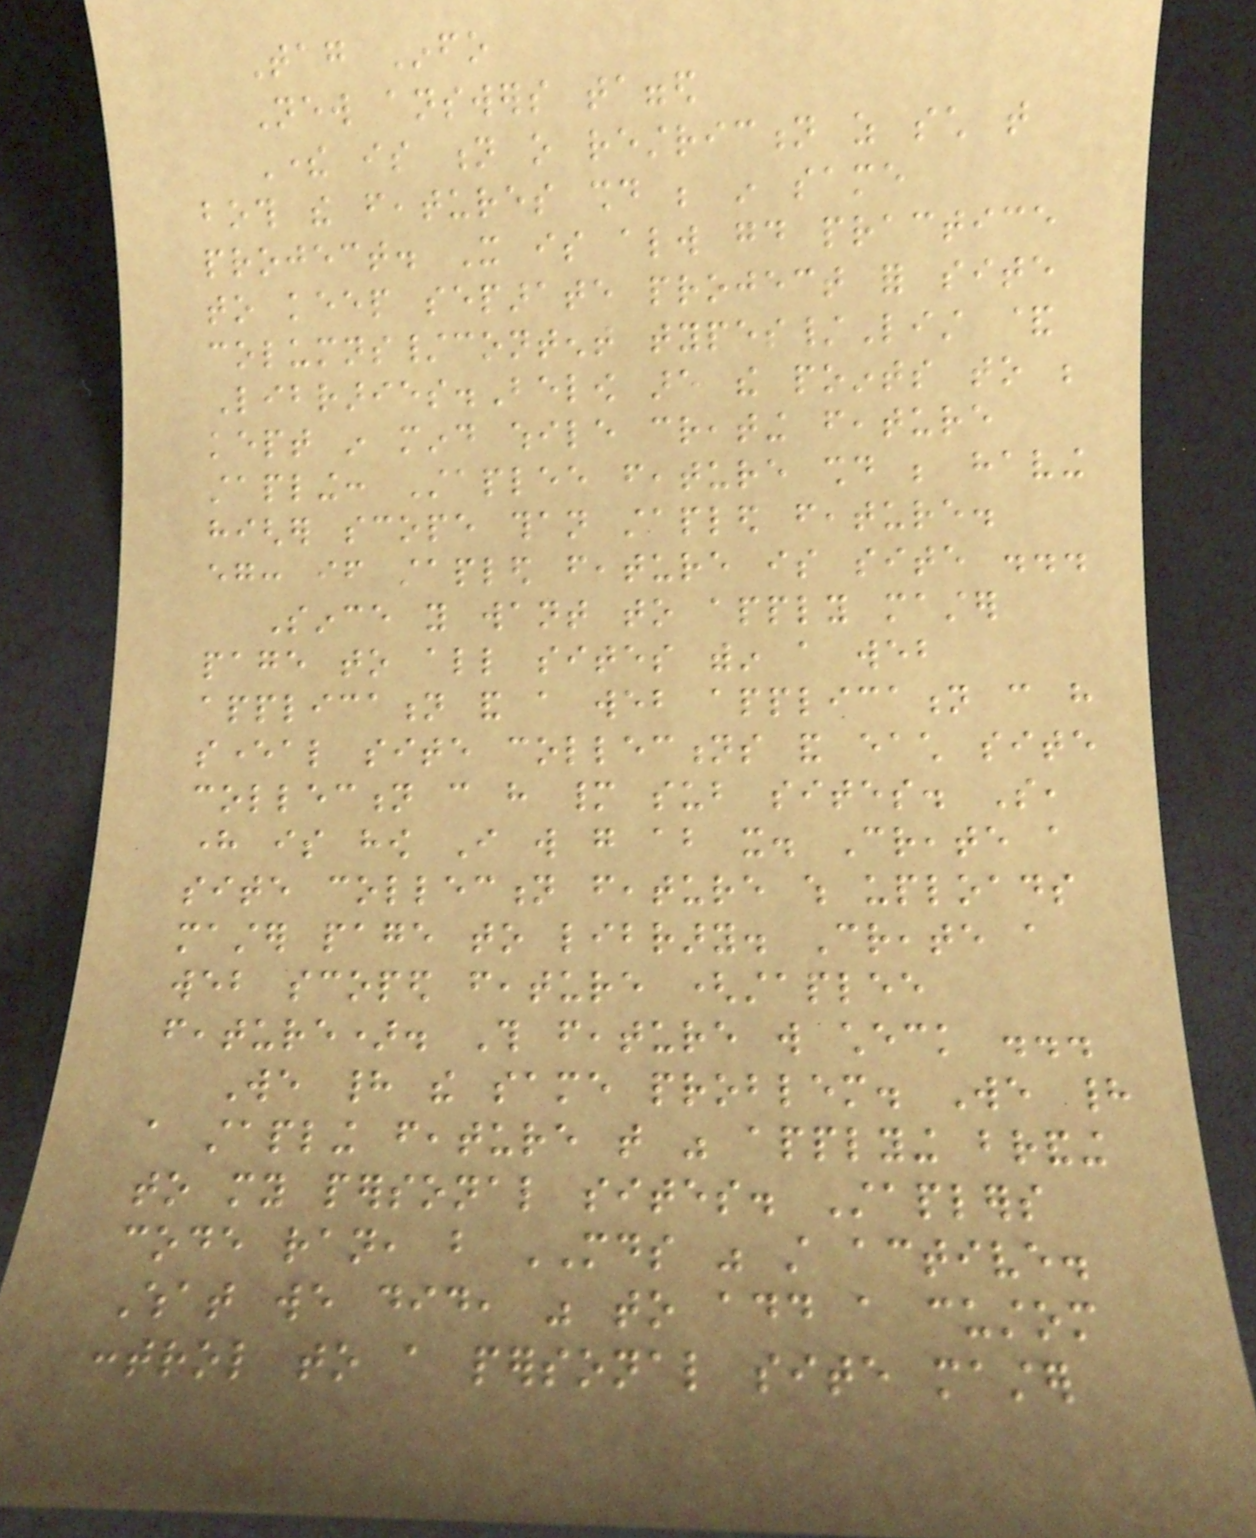Tag Info
New answers tagged
There is n o restriction as such that
both the features should be in same
project. It is always good practice
to keep separate project for site
columns/content types/List &
Libraries.Below are the points to be
kept in mind while creating feature
stapling: Staplee feature should be having
higher scope than stapled feature.
eg: if stapled feature is site ...
Since you want to apply master
page to all sites within a web
application and a web application can have
several site collections and each site
collection can have many sub sites. So,
here is how I will go about it. Create a
site collection feature which uploads
master page to library. Create a
web scoped feature (staplee
feature). This feature will check ...
We had the same problem. We had
a stapling feature that was applying branding
to my personal sites. Staplers
code ran, but MDS was still active.
What we did, was to add a custom
control to a personal site master
